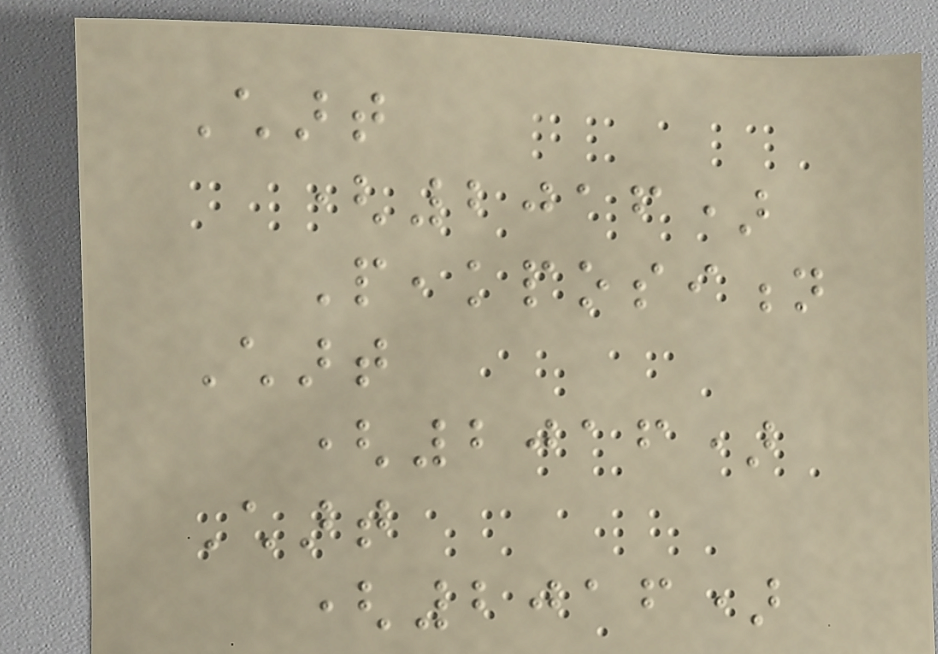Chart
(2016)
Peakposition
Chart
(2016)
Chart
(2016)
